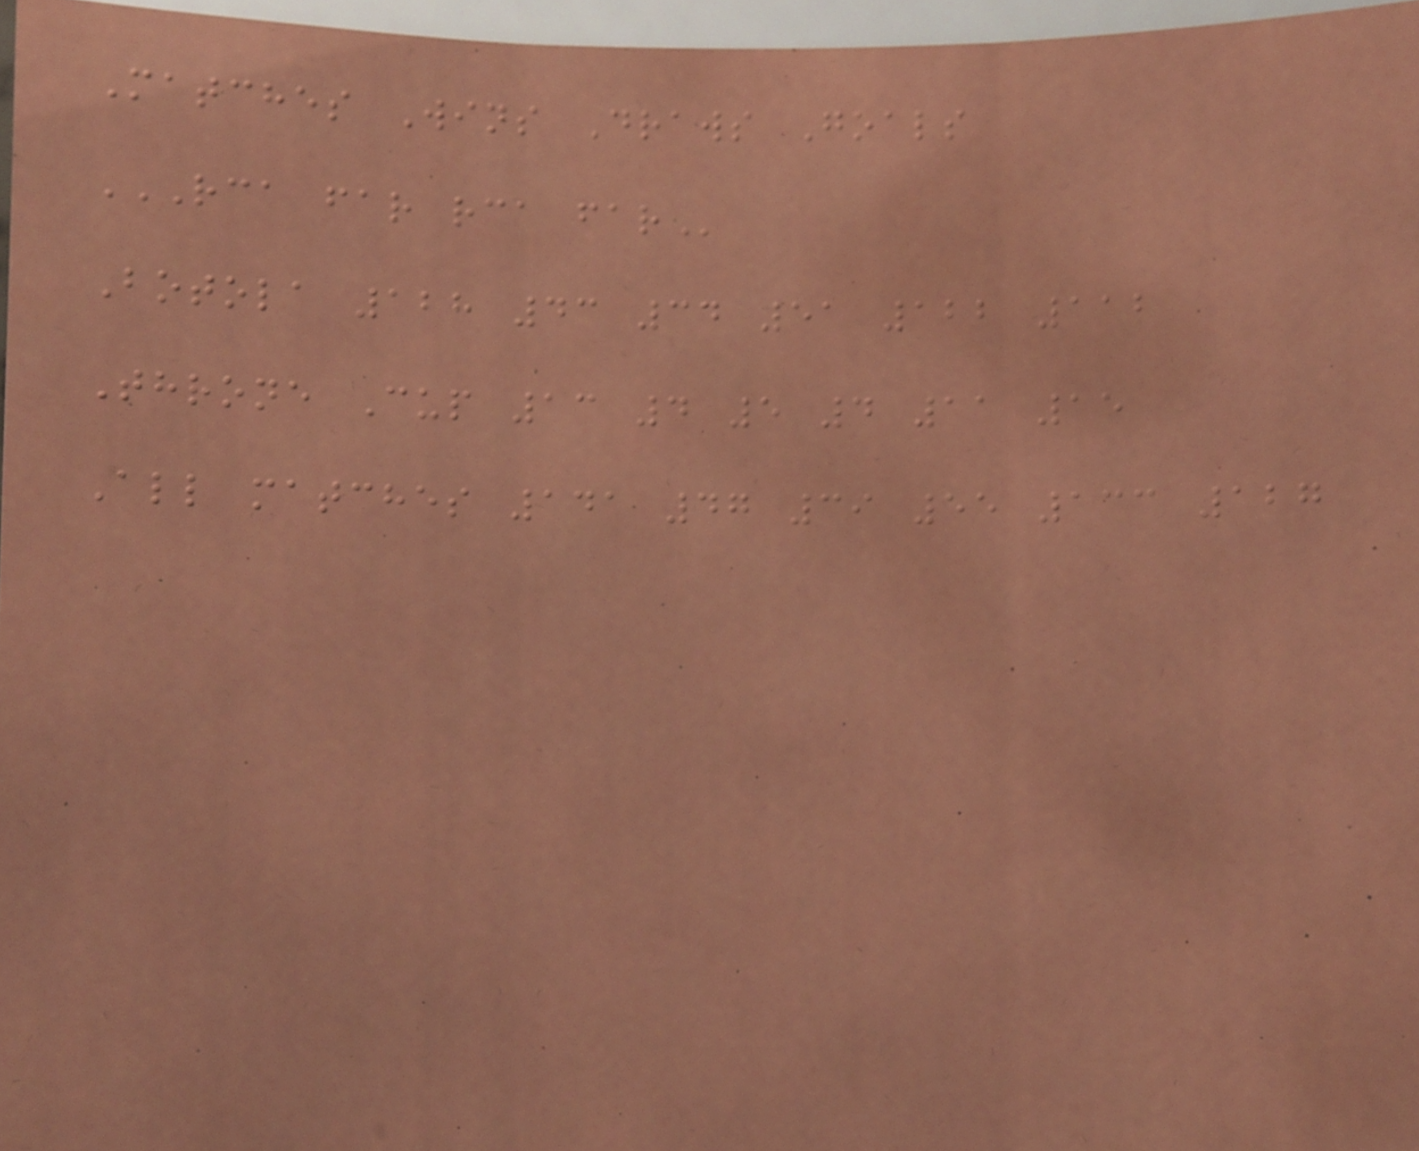Matches Wins Draws Goals
RCA FAR RCA FAR
Botola 128 43 34 51 122 112
Throne Cup 13 4 5 4 11 15
All matches 141 47 39 55 133 127
